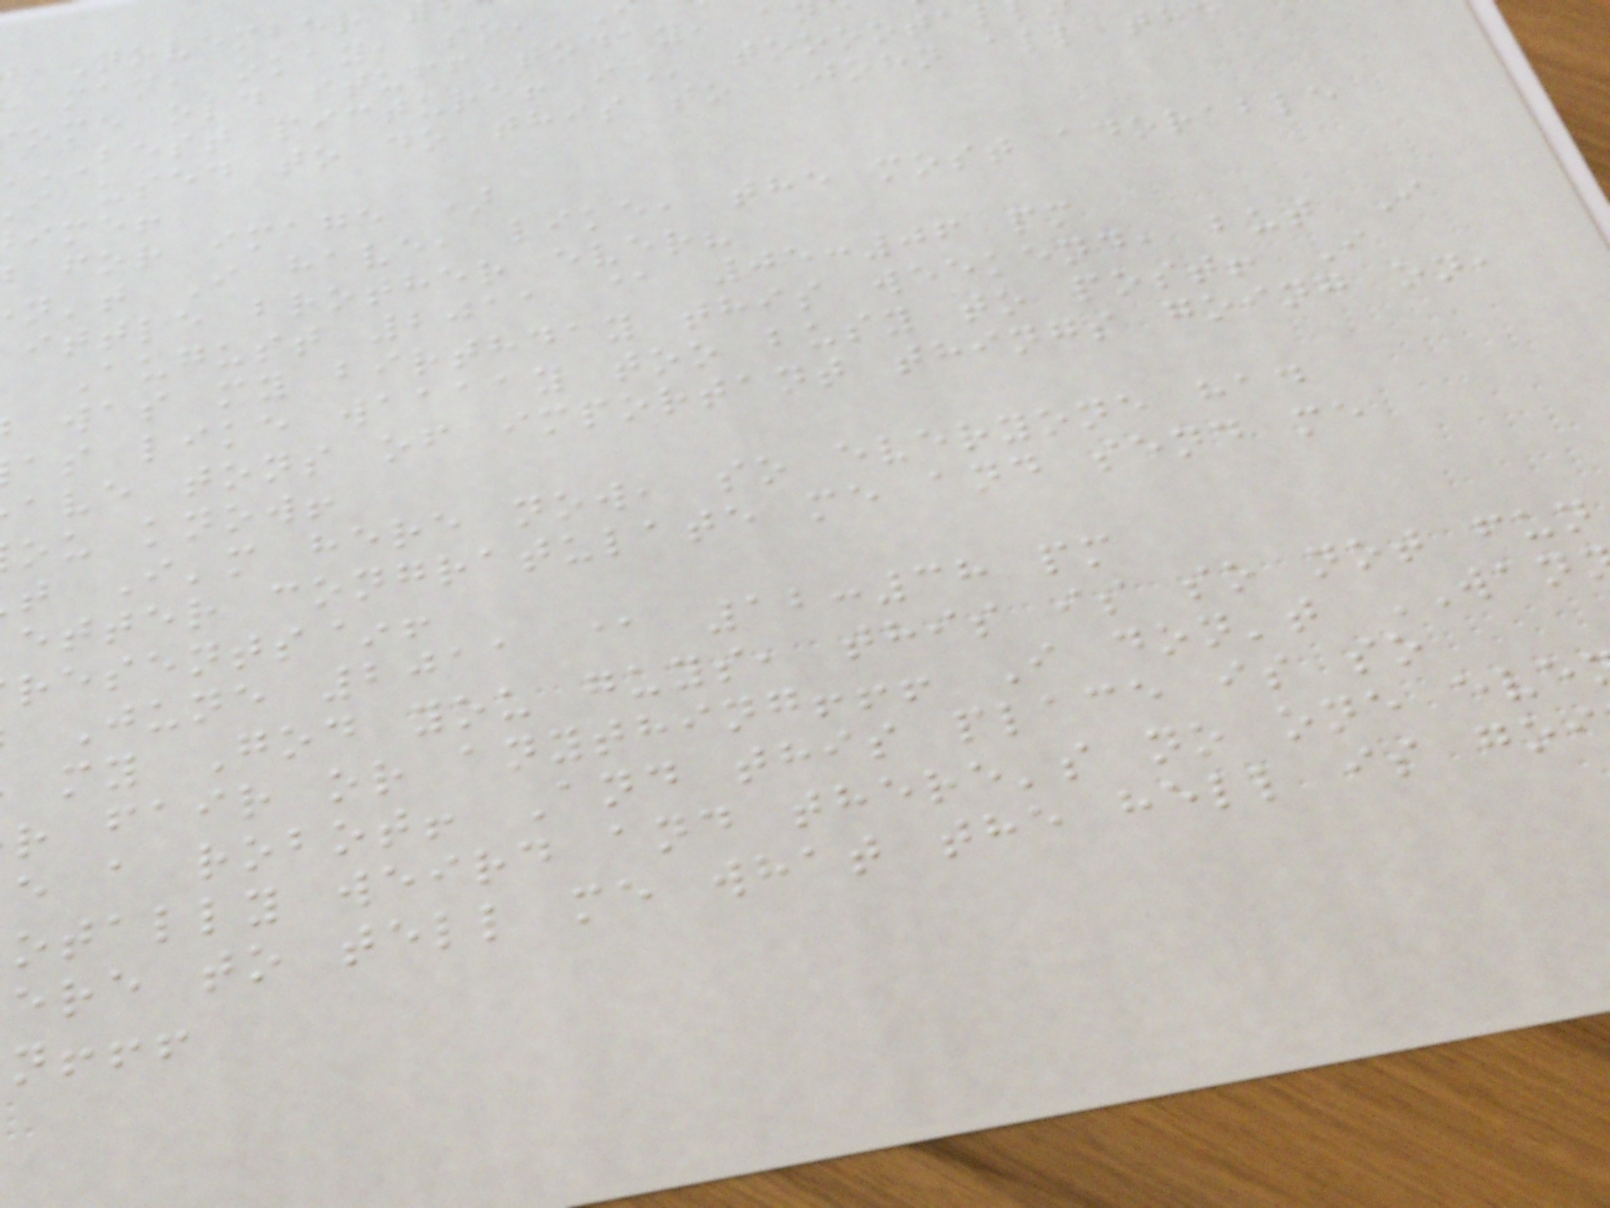November
man, okay, so,
ome old stuff today, a
BEST picture!
i used to do this to John all th
ime!
for image )
n't I have, like, the most adorable
ittle brother ever?
August 2011 @ 05:06 pm
was my birthday this weekend, but I
as like waaaay too busy to post! I
ave tons of important things going on,
ou know!
t I'm here now, so everyone had
etter congratulate me and send me
resents~!
June 2011 @ 12:38 pm
my God you guys, this is so not fun
r fair or anything!!! I don't WAN
e a robot! And this place is so
otally weird and there's no one eve
ere to tell me what the hell is goi
n!!!
